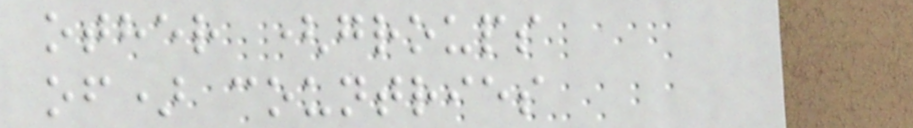other (groups
of) countries
